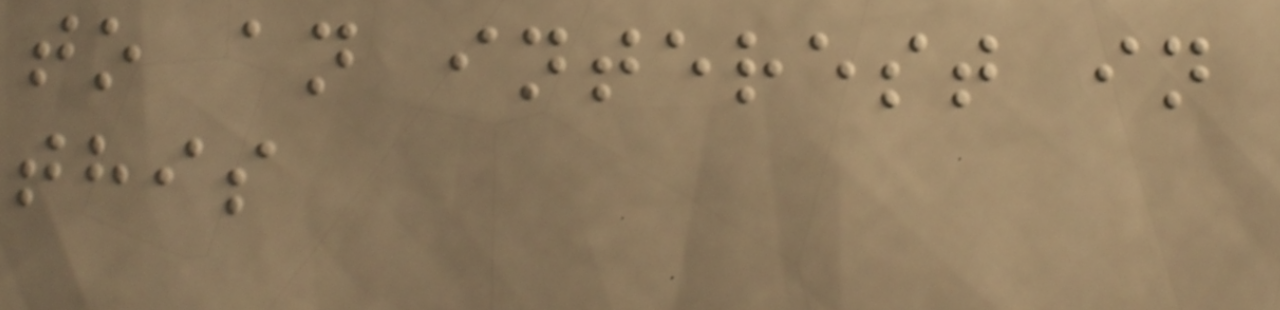to an interest in
this
